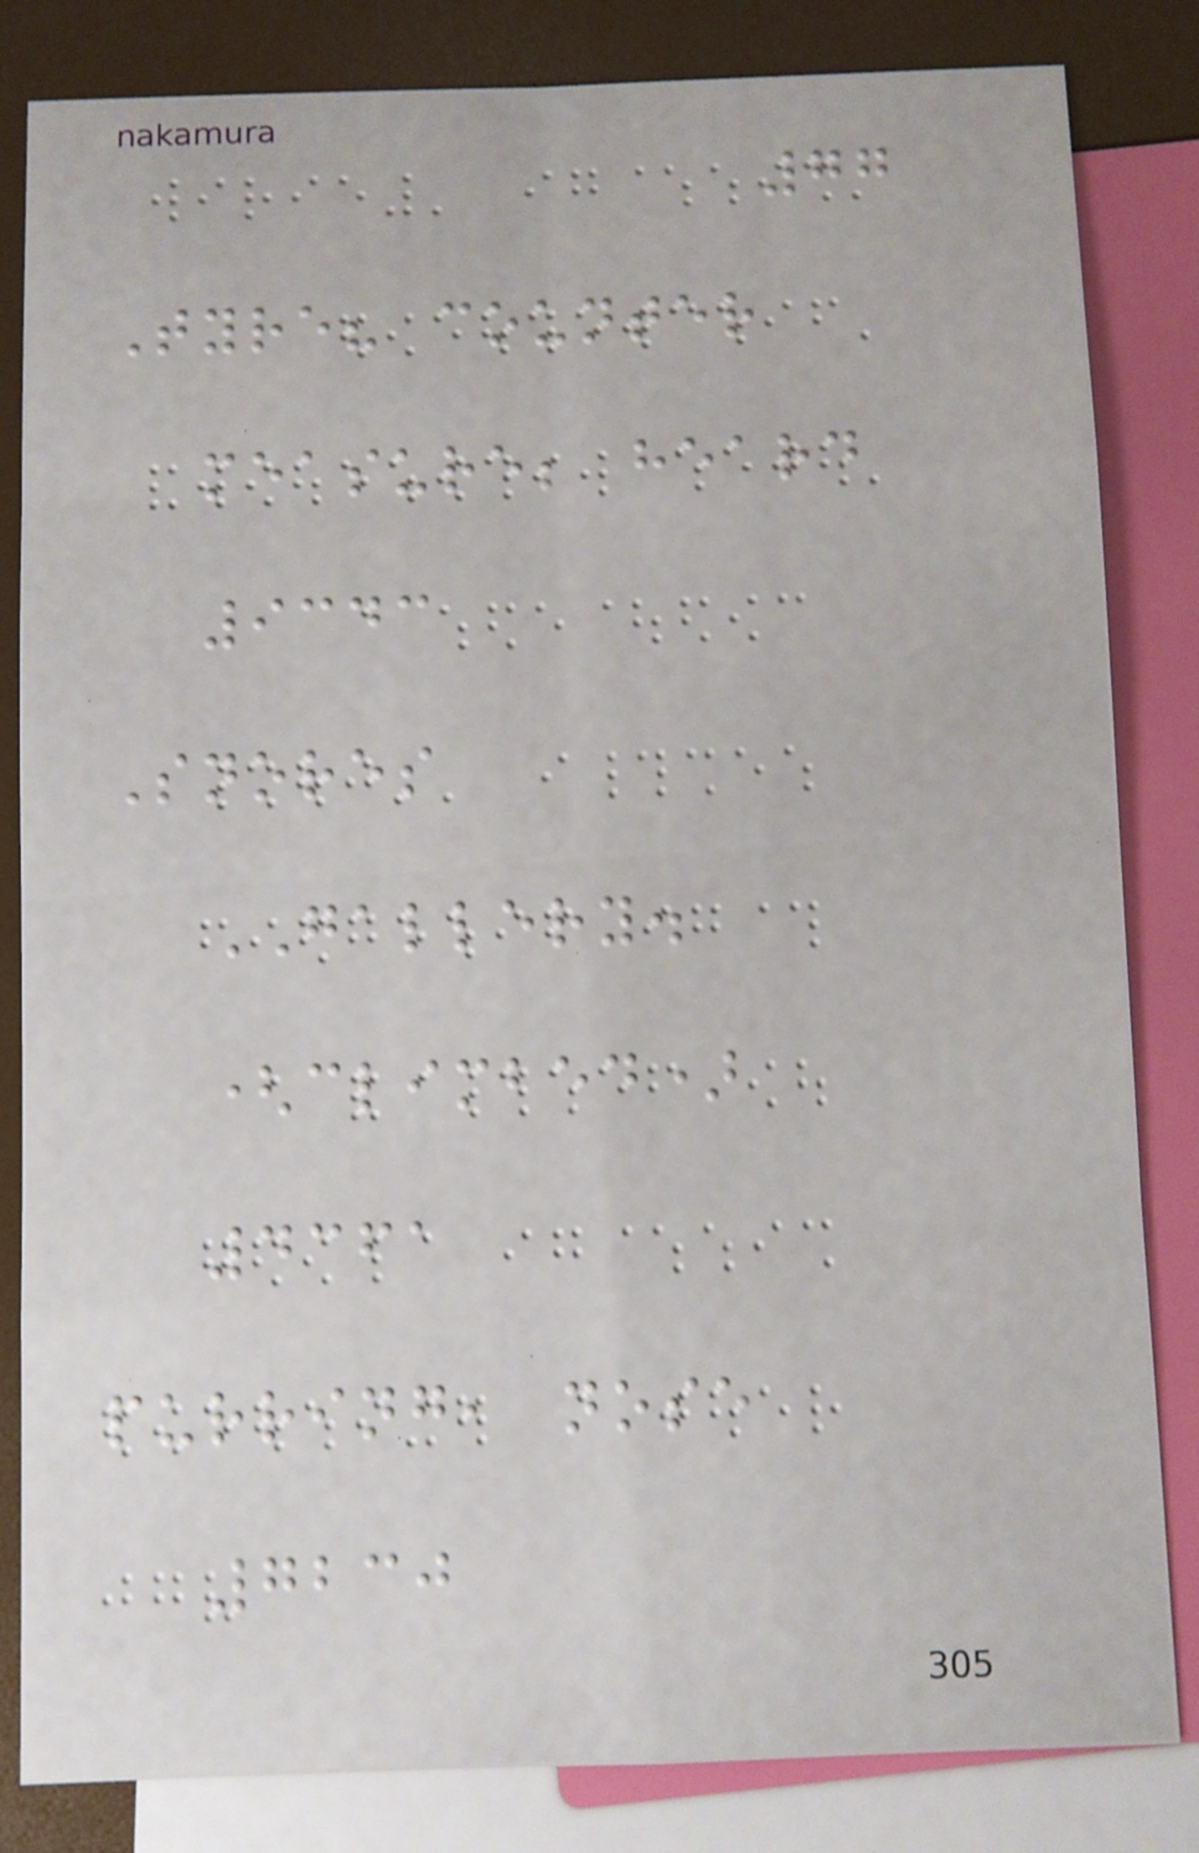77
Tyre? counter
measure; heard
9343
Snores
GALLERY.
(climbed)
4361
purring, nose
7230
